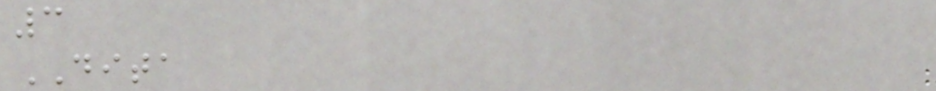3
DITA
